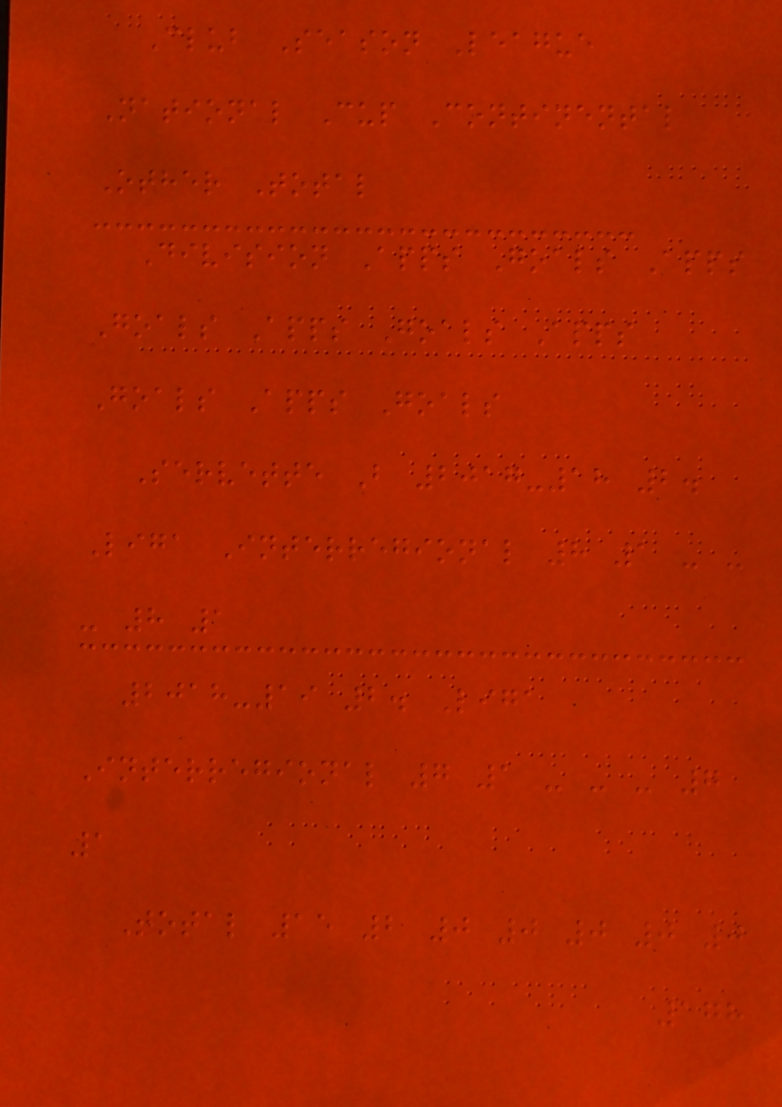Club Season League
National Cup Continental
Other Total
Division Apps Goals Apps
Goals Apps Goals Apps
Goals Apps Goals
Servette B 2017-18 2.
Liga Interregional 8 1 - -
- 8 1
2018-19 2. Liga
Interregional 7 1 - - - 7
1
Total 15 2 0 0 0 0 0
178
